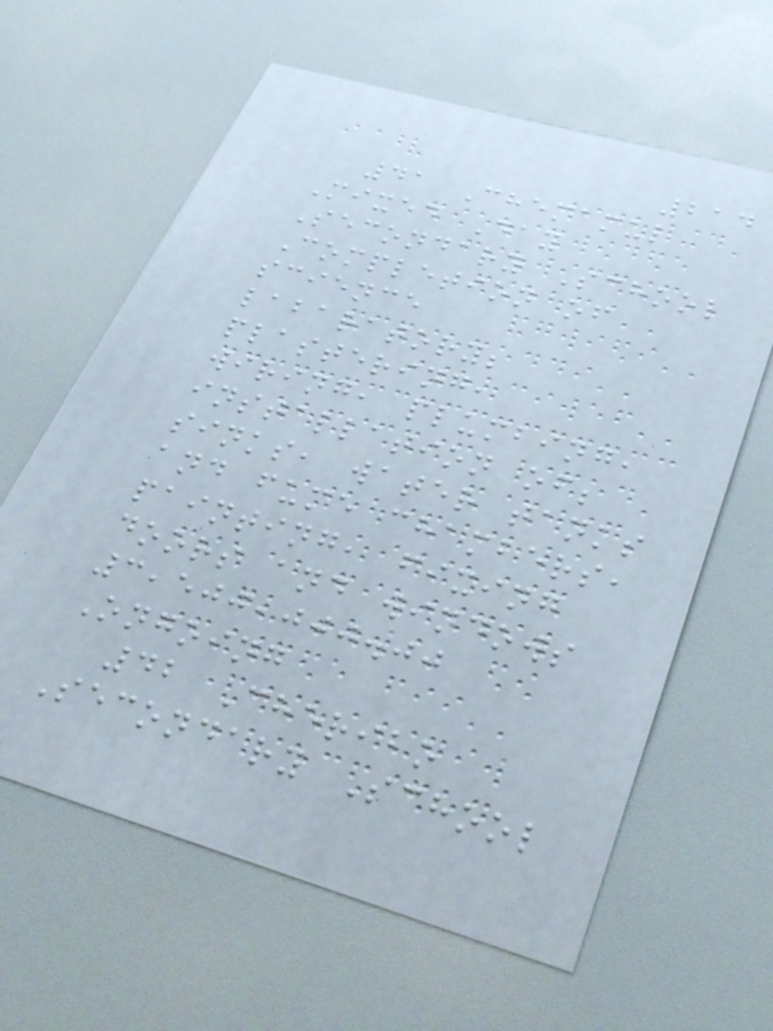214
41 Chemamul
Mixed Day
Secondary School
Completion of
science
labaratory;
plastering,
wiring, plumbing,
installation of;
sinks, water tanks
and fume chambers,
painting, fixing
doors and windows
3,500,000.00
Ongoing
42 Cheribo
Secondary School
